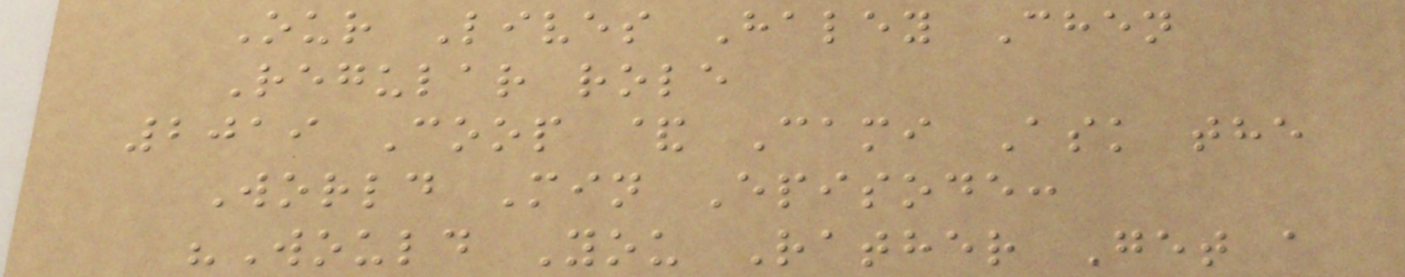Our Lives Haley Chen
Regular role
2019 Coop & Cami Ask the
World Min Episode:
"Would You Rather Get a
